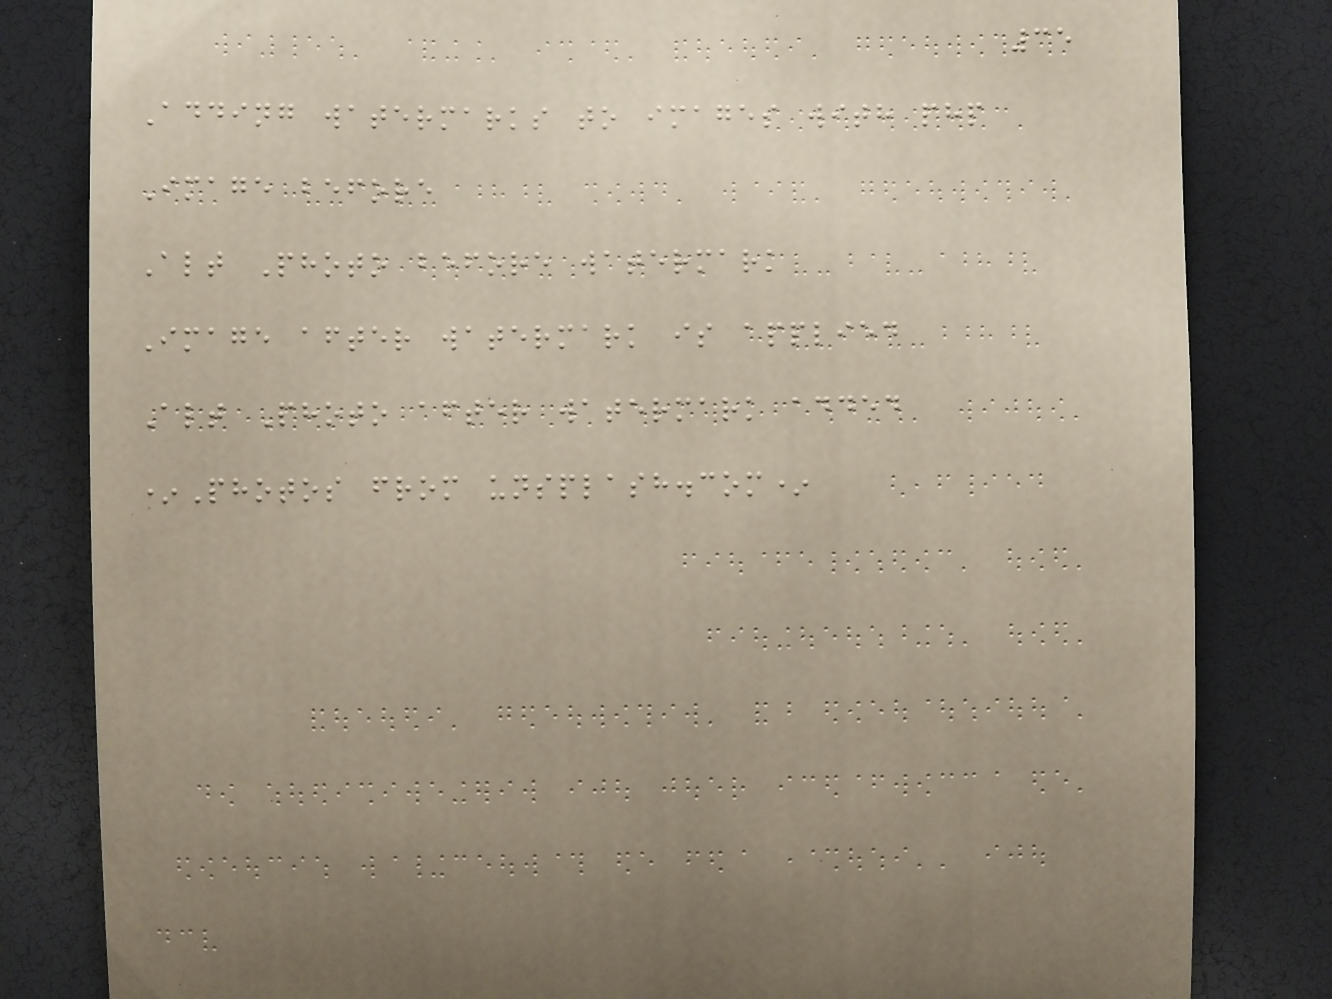35
Adding watermarks to images with php
Image before
Alt Photo before watermark
Image after watermark is applied
Alt Photo after watermark added
*Photos from unsplash.com*
